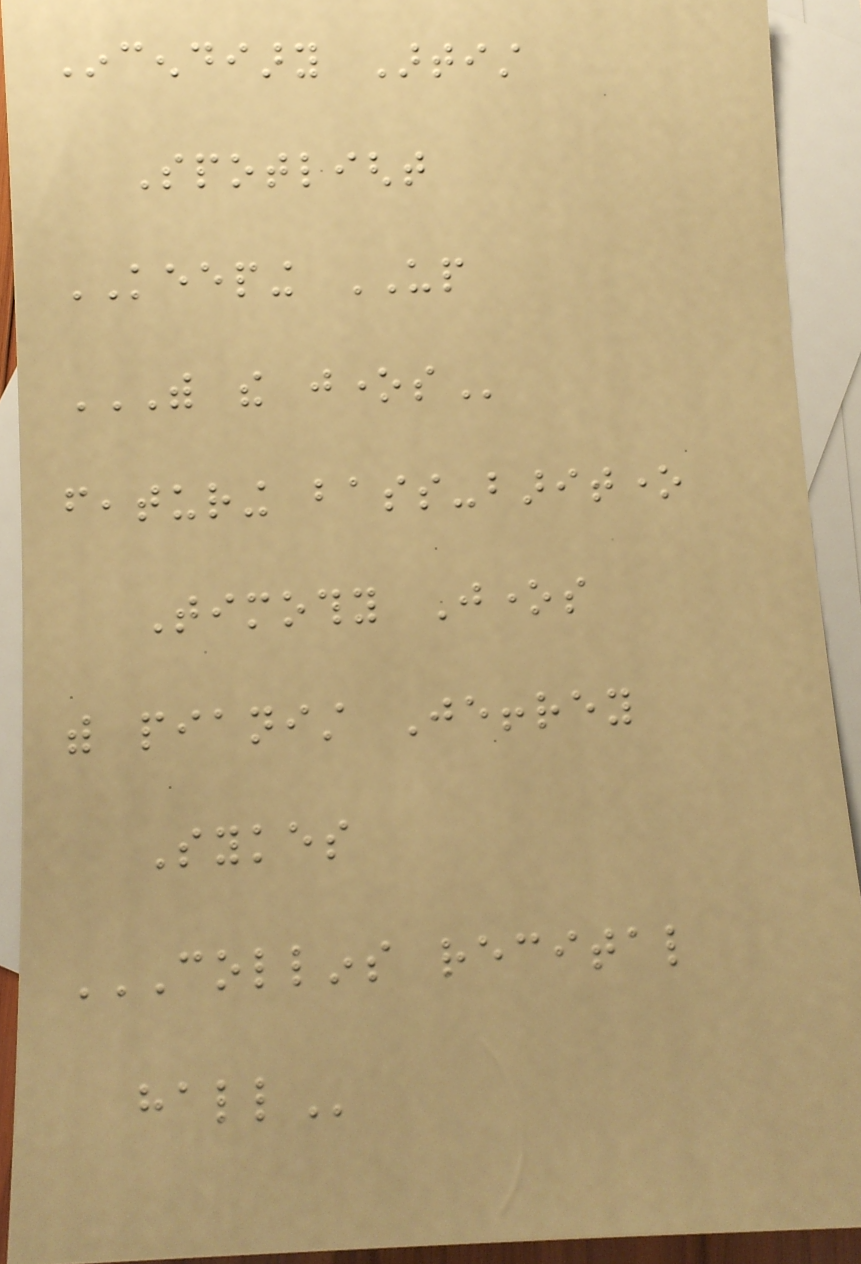Incendiary Artist
Spotlight
KEEPING UP
WITH THE JONES
featuring bass-baritone
Timothy Jones
with pianist Jeffrey
Sykes
COLLINS RECITAL
HALL
